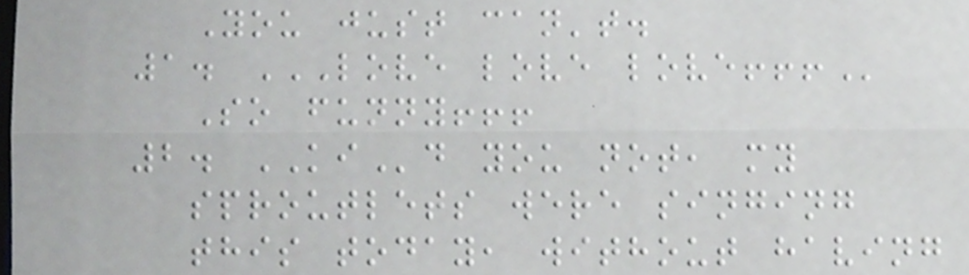You just can't.
1. LOVE LOVE LOVE!!!
So funny!!!
2. KId you not, my
sproutlets were singing
this today, without having
